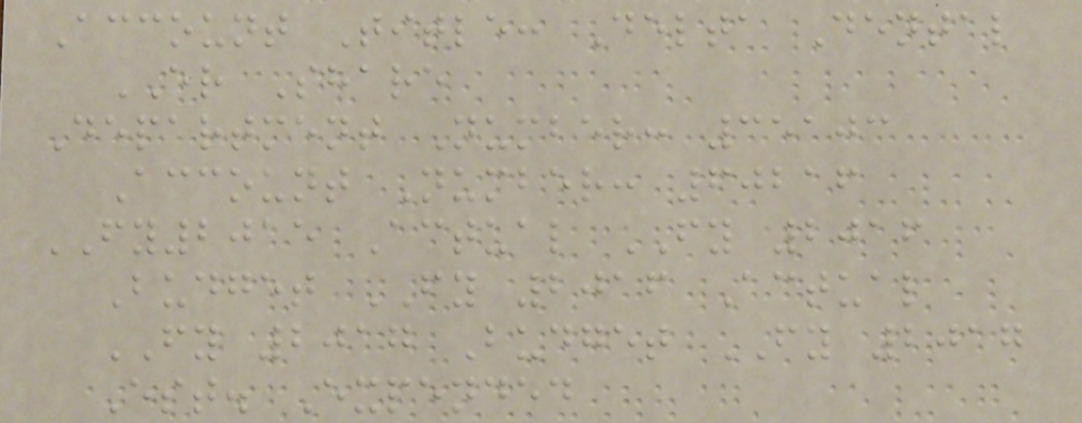Account Title: Delta Dental
ER Share
Department Number: 35103
Account Number: 60216
FY2015 Actual FY 2016
Budget FY 2016 Actual
FY 2017 Budget FY 2017
Est. Expended
